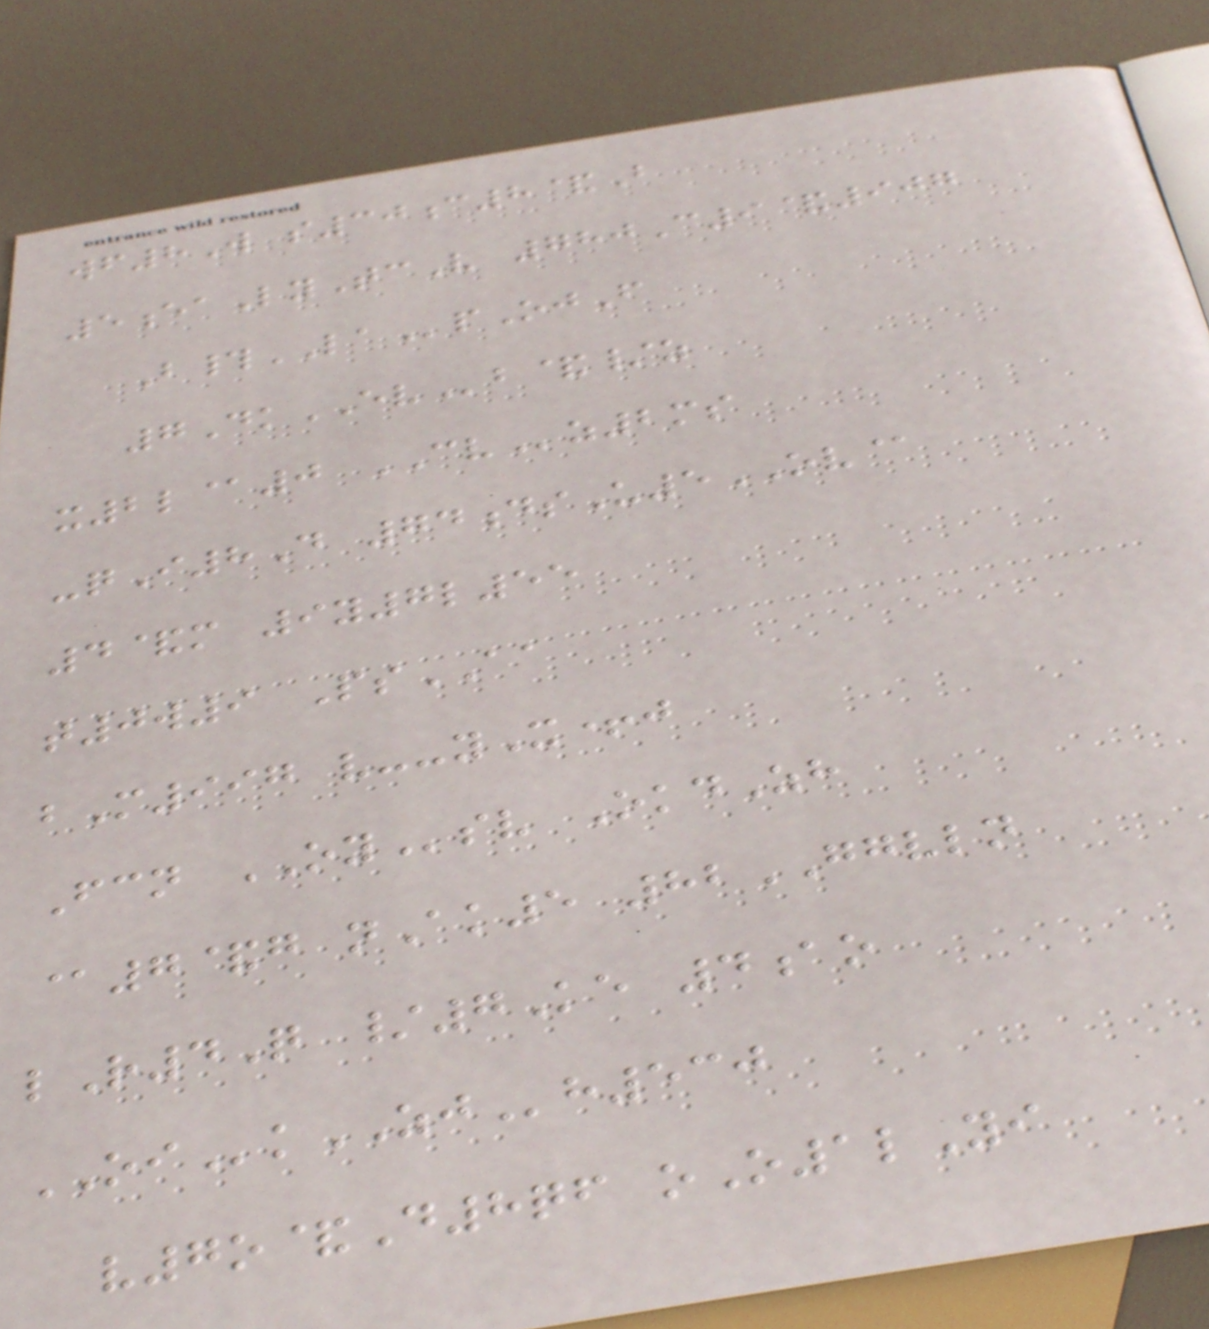wf8W s30c8&B
5eaLyTcV 780C9&907
B#LApOjF
7DkEVb&/z
x2l@0 CVz2ms
-qI8D 74dsU5OV@
4&m 9y7l55
t0w9 PsAA
bM997 v--yX+j
Fcn OYsv OkdZh
@7&g nAk5 82GGVLN
lR4Q /7Ke 4ao
OIkZJh530
v7o&D8qf oO1lYi
